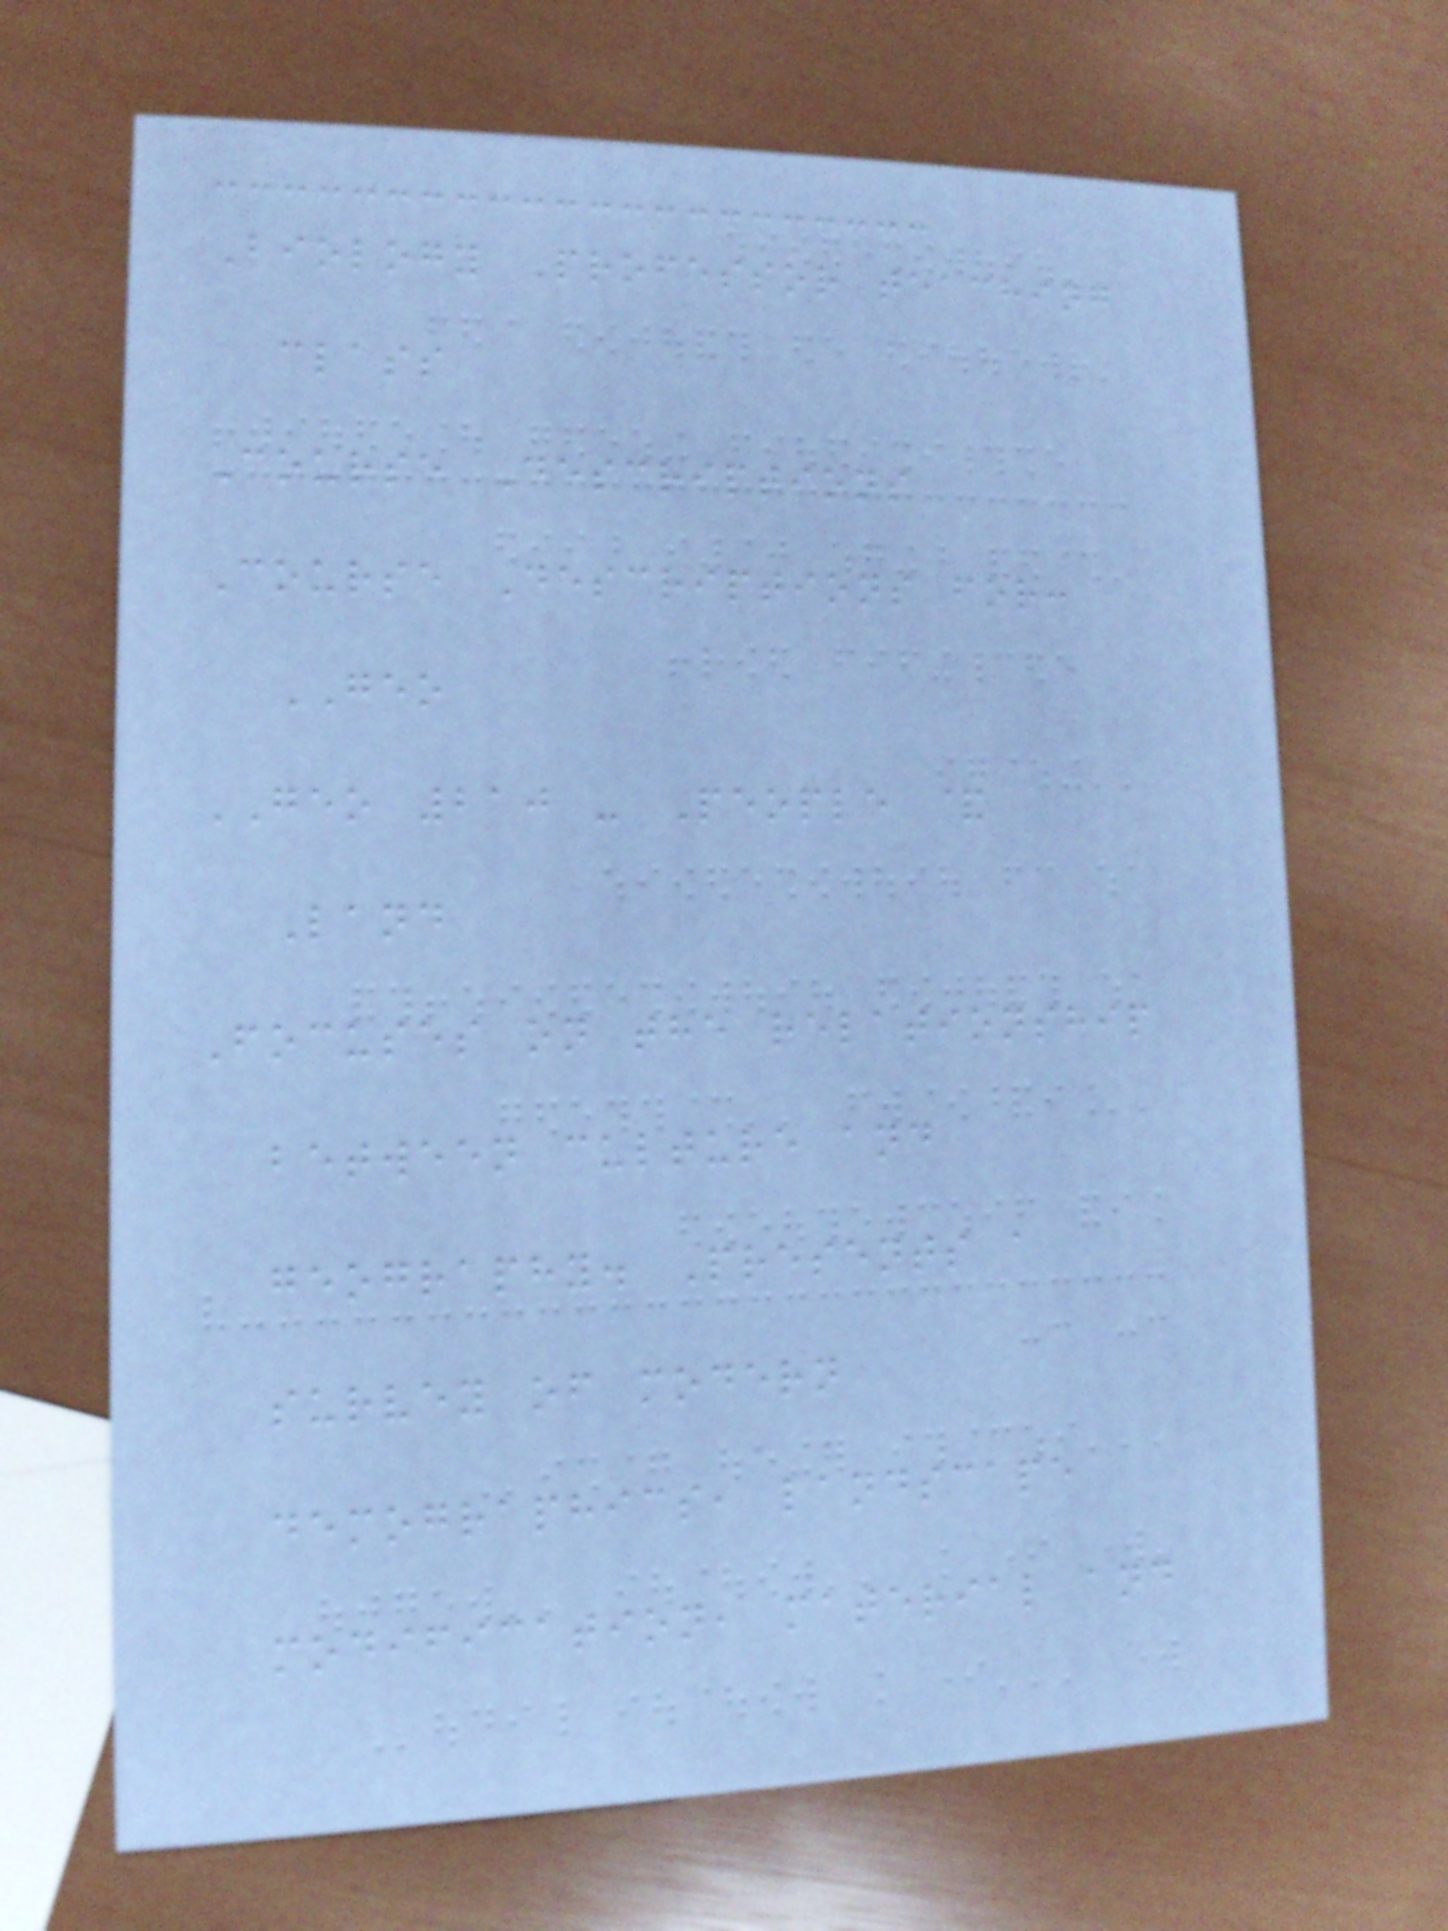Biology Professor teaching
class
Course Descriptions
Course Descriptions for:
GEO
GEO 210 - People &
Land
Focuses on the relationship
between culture and
geography. Presents a
survey of modern
demographics, landscape
modification, material and
